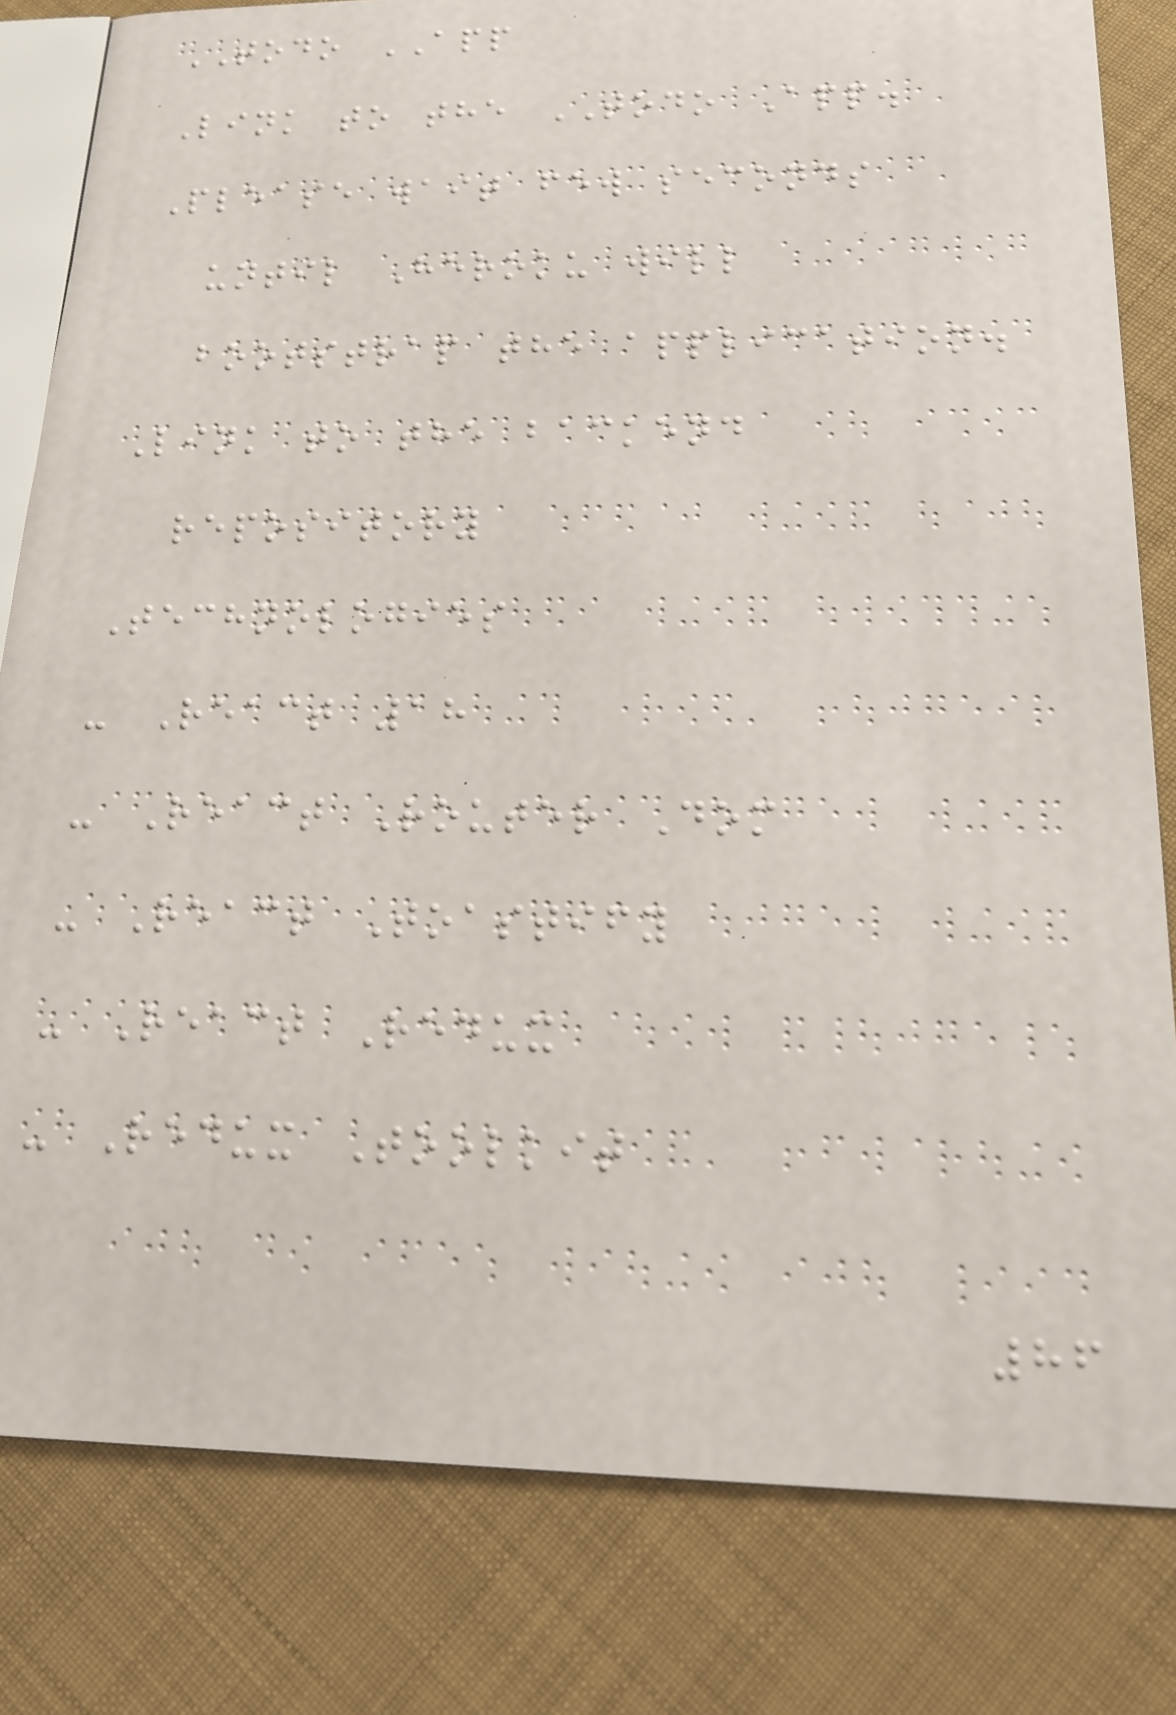TODO APP
Link to the TODO App.
Please wait few seconds
until Heroku will
bootstrap the application.
Link to the backend
repository
Technologies
- React 18
- React Router Dom
- React Toastify
- React Redux
- Redux Toolkit
86
